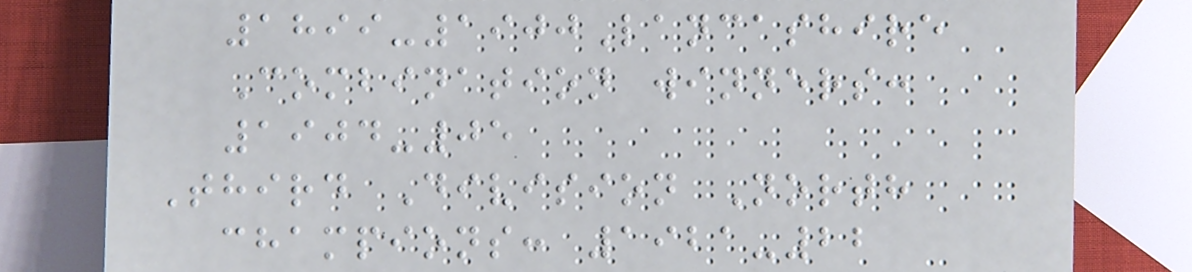1899-1900Lancashire
Combination winners:
1904-05
Third Division North
champions: 1921-22
